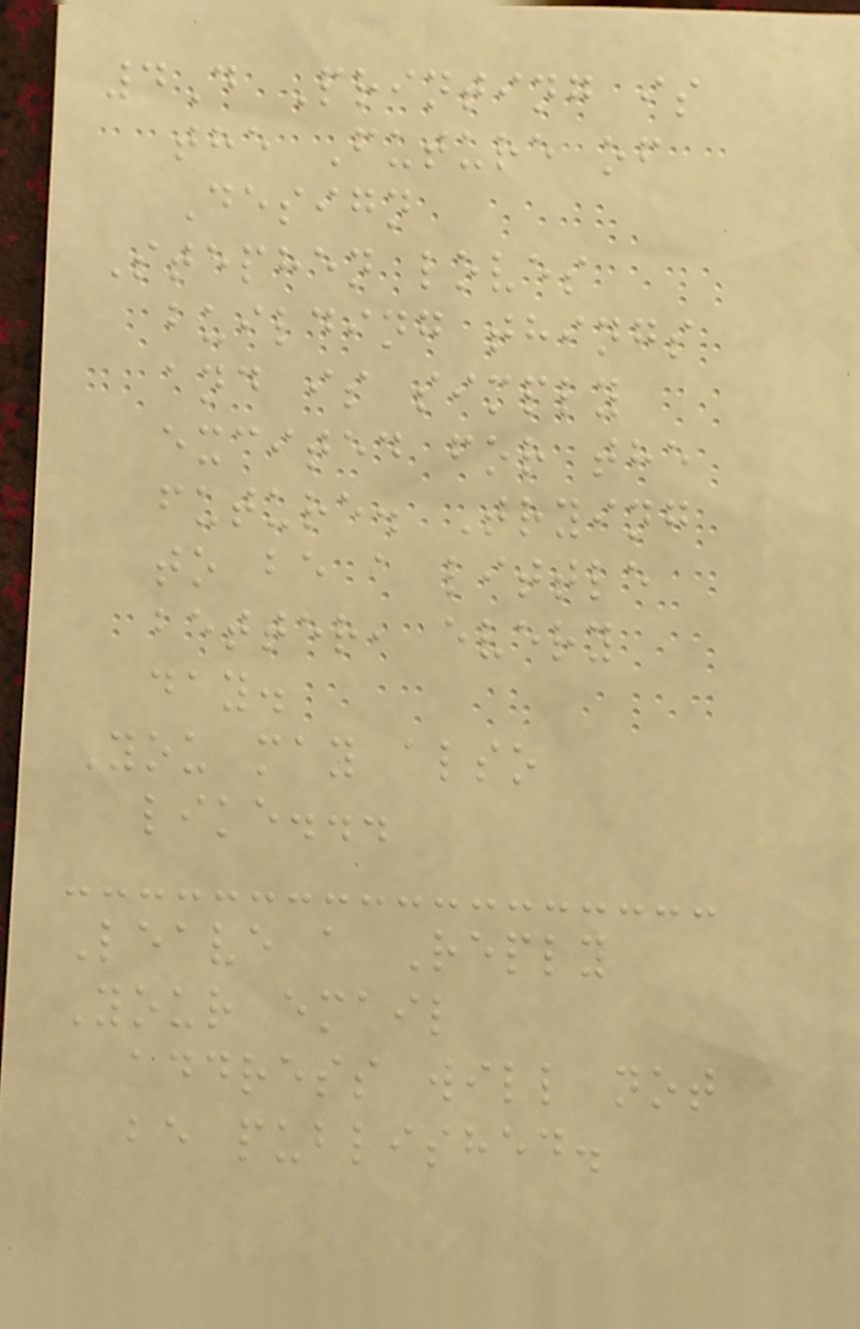4D Printing is
the Future of
Design
Stephen loves
building things
and is simply
excited for the
future. Trying
to be a little
better, every
day.
You may also
like...
Leave a Reply
Your email
address will not
be published.
